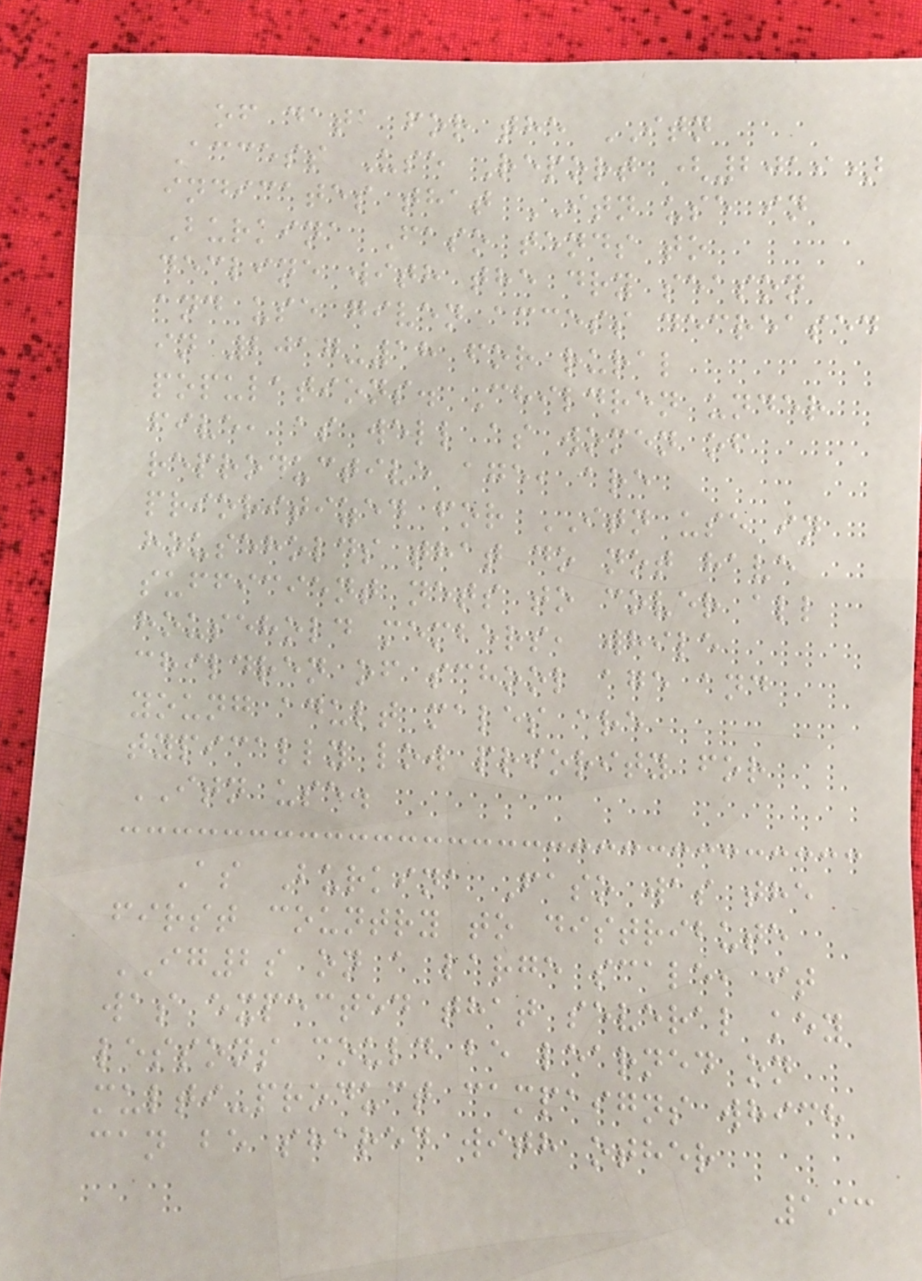of data for the ITN
Access Use Report (2019)
indicates that ITN use in
Burkina Faso tends to
decline with the dry season
and use given access decreased
in 2017-18 for rural
populations. Children under
five, as well as women of
reproductive age, are
prioritized for ITN use in
households that do not have
sufficient nets to cover all
household members, while
children of school age and
young adult males are
typically low priority for
ITN use.
As Burkina Faso was the
first country to distribute
IG2s on a large scale, it
was expected that several key
lessons could be learned on
multi-product campaigns which
can be shared with other
193
